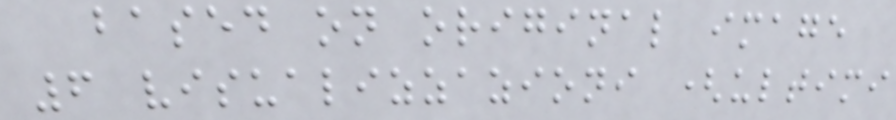based on original image
6 visualizzazioni (ultimi
